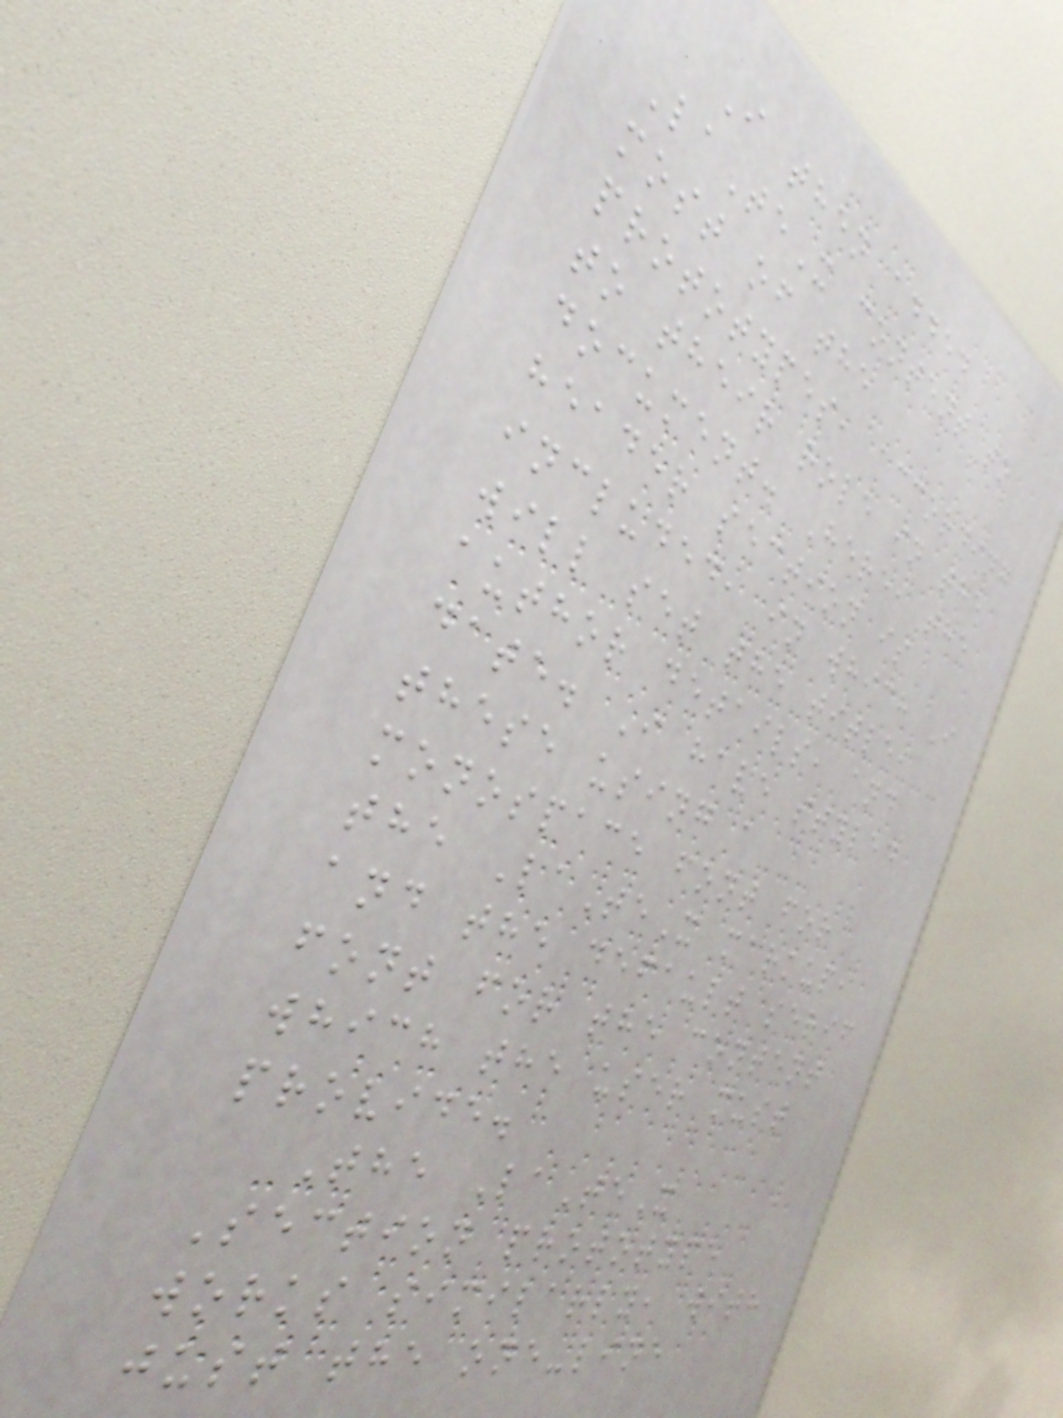I then added
LaTeX content to
most of the
prototypes, according
to their role in the
document. Here, the
header section is
included, in which I
will set the title,
author details, and
date. I have styled
these using a
monospace font for
the LaTeX markup,
and the default serif
font for the content
which the user must
provide.
The LaTeX
Section prototype
works similarly, with
just the one-line
